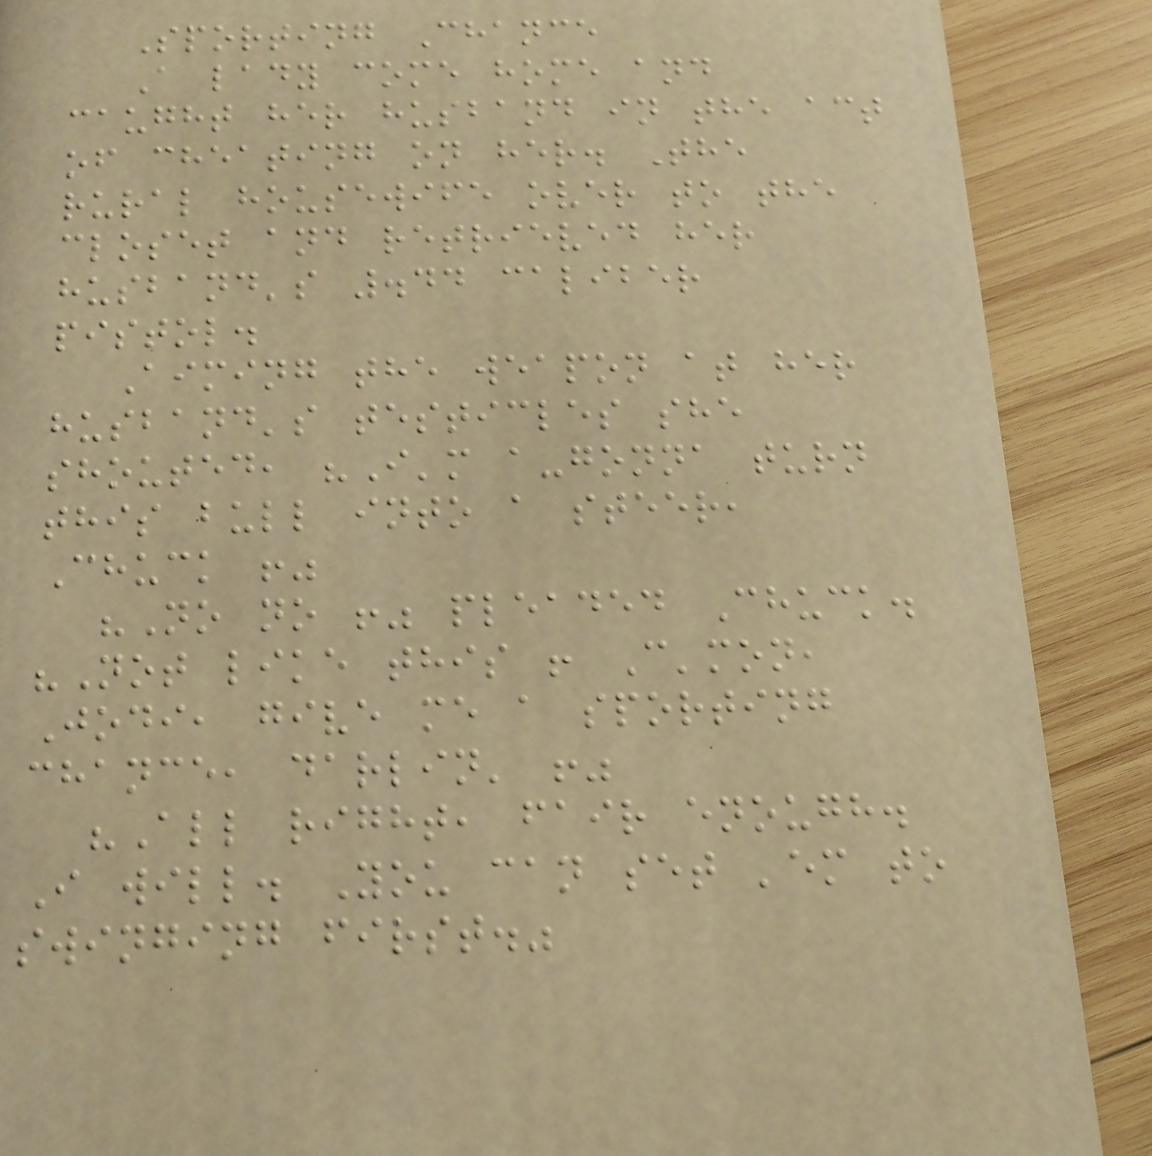Sporting Chance
A lady come home and
caught her husband in the act
of cheating on her. The
rural housewife over to the
closet and retrieved her
husband's .44 caliber
pistol.
Aiming the weapon at her
husband's testicles she
shouted, "I'm a-gonna turn
this bull into a steer,
Chuck !"
"No no !" pleaded Chuck.
"Not like this ! C'mon,
Jodi, give me a sporting
chance, darlin' !"
"All right, fair enough.
I will. You can set 'em to
swinging first."
